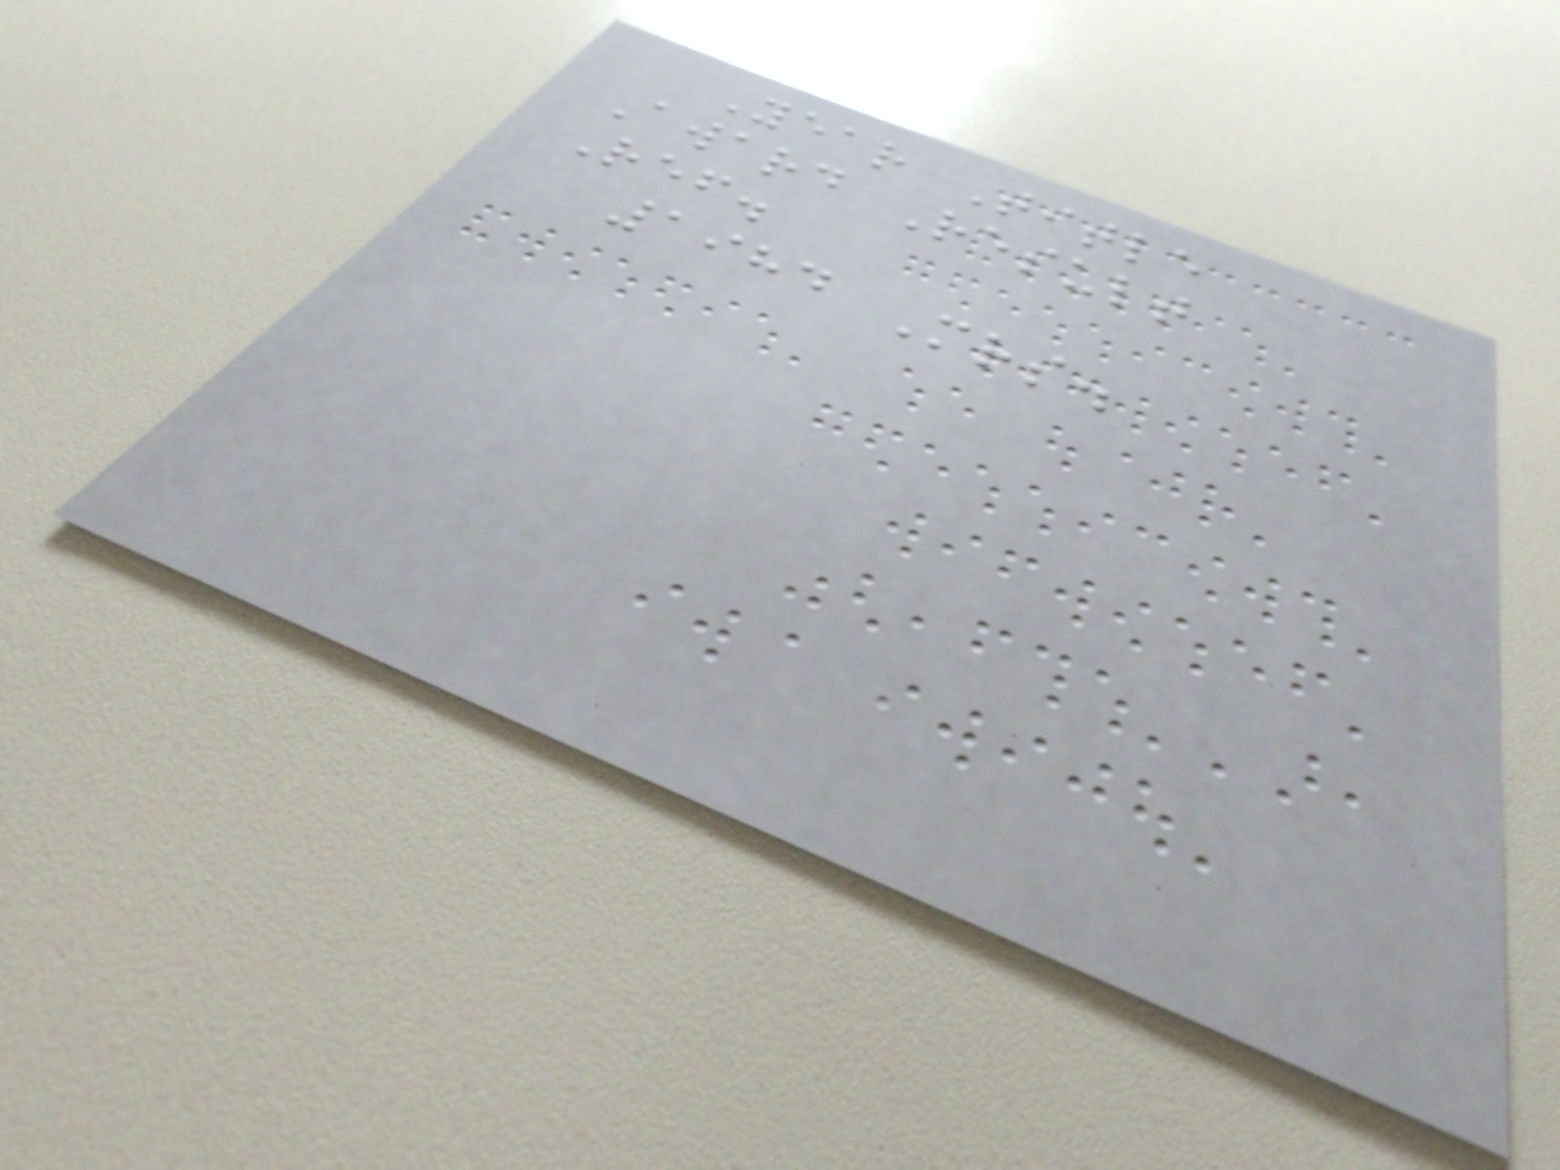Year Title
Award Result
Ref.
1984 Mrs.
